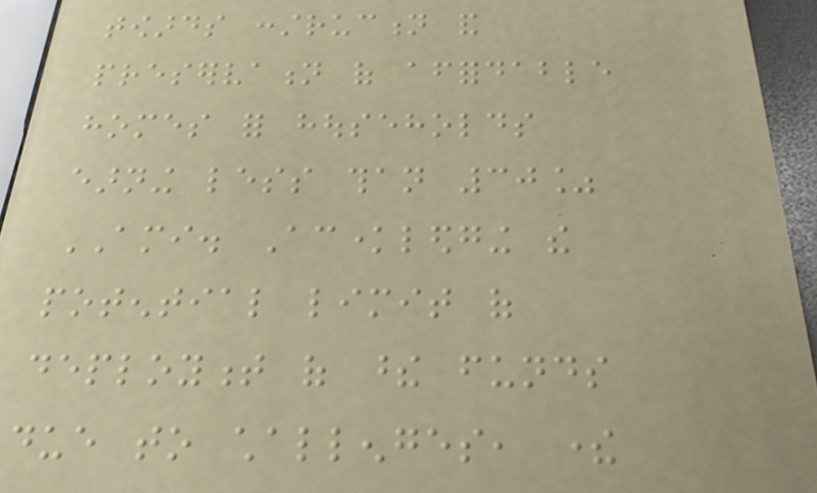towards construction and
preservation of affordable
homes for households
earning less than 30%
AMI. Acknowledging the
potential limit of
deployment of these funds
due to challenges, there
